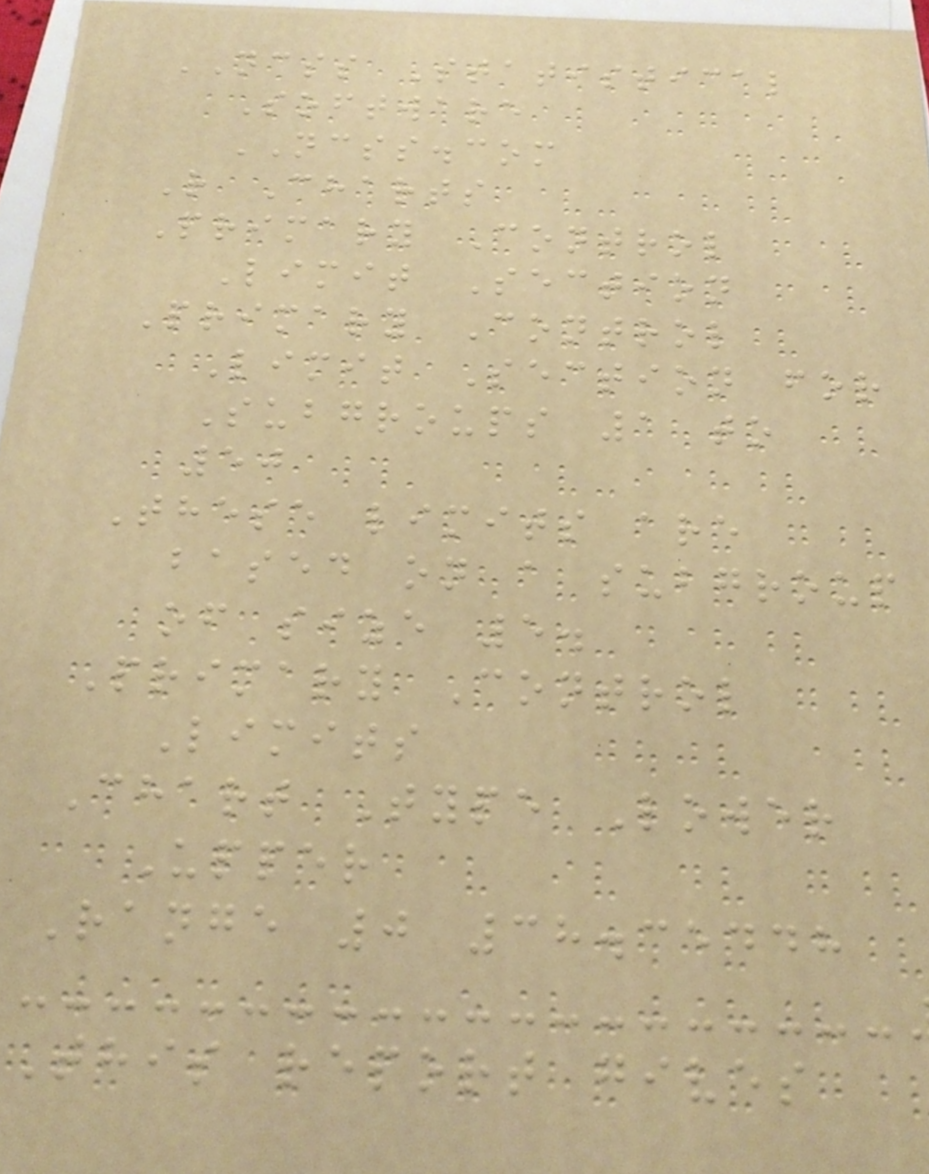NCSS Statistical
Software
NCSS.com
R Charts
Primary Control
Limit Section
Primary Control
Limit Section for
Subgroups 1 to
50
These limits are
based on a subgroup
of size 5.
Primary Control
Limits
Chart Type Lower
Upper
Range 0 38.35448
This report gives
